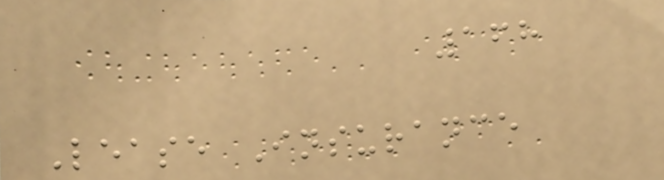168
Lease Insurance
